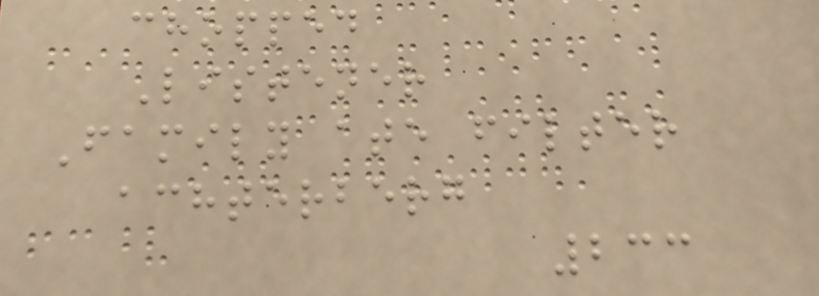chopped
Listener
Family ate filter
achterberg
233
